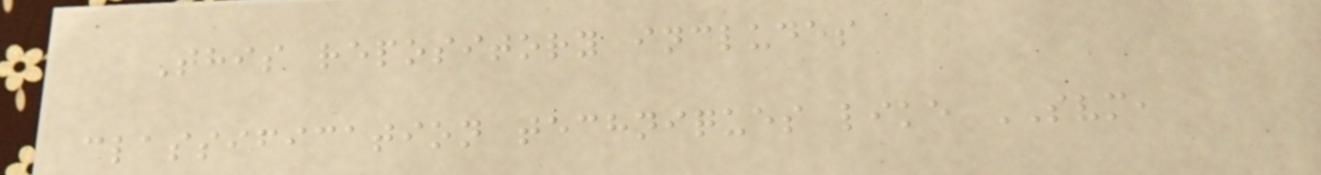This repository includes
classification techniques like SVM,
